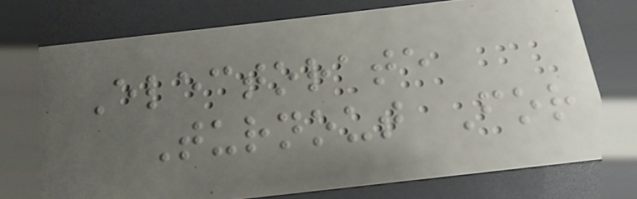Electorate
Turnout For
